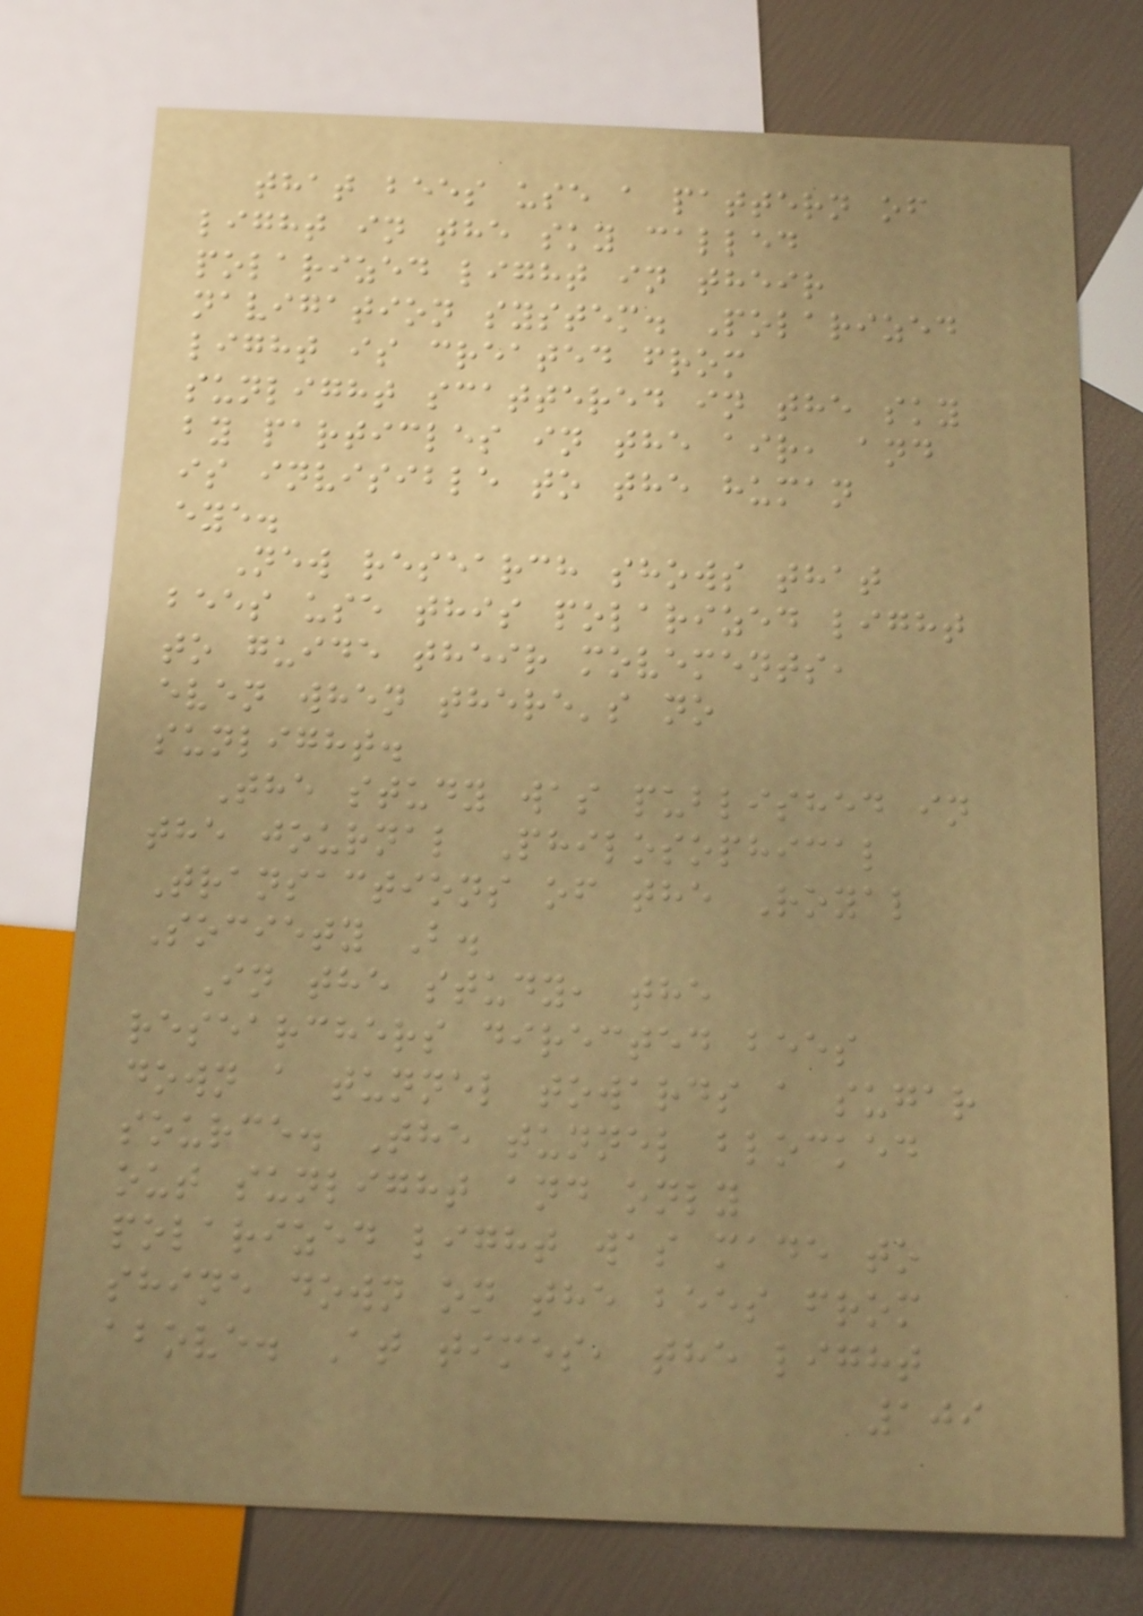that bees use a pattern of
light in the sky called
polarized light in their
navigation system. Polarized
light is created from
sunlight scattered in the sky
by particles in the air, and
is invisible to the human
eye.
New research shows that
bees use this polarized light
to guide their movements,
even when there's no
sunlight.
The study was published in
the journal Philosophical
Transactions of the Royal
Society B.
In the study, the
researchers directed bees
down a tunnel towards a sugar
source. The tunnel blocked
out sunlight and only
polarized light was made to
shine down on the bees from
above. At times, the light
109
